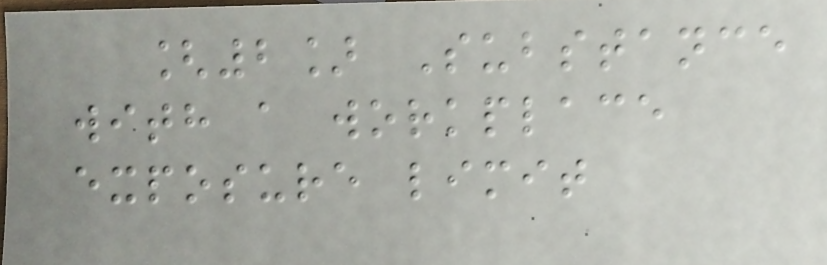[2] Substance
with a workplace
exposure limit
